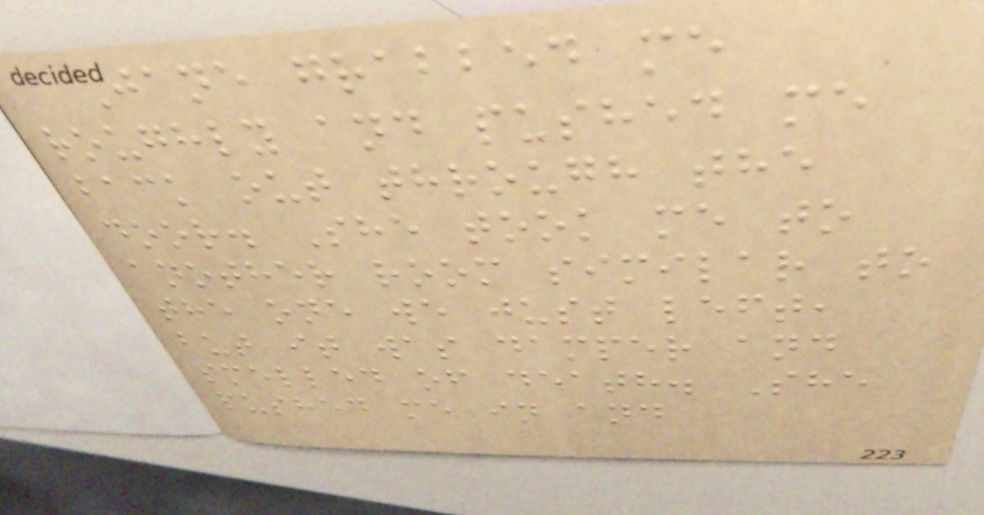Jane grabbed me
roughly and pushed me
back out through the
door. She took me to
another room similar to
the one we just left,
but it was damper and
smelled of death. She
pushed me in and
